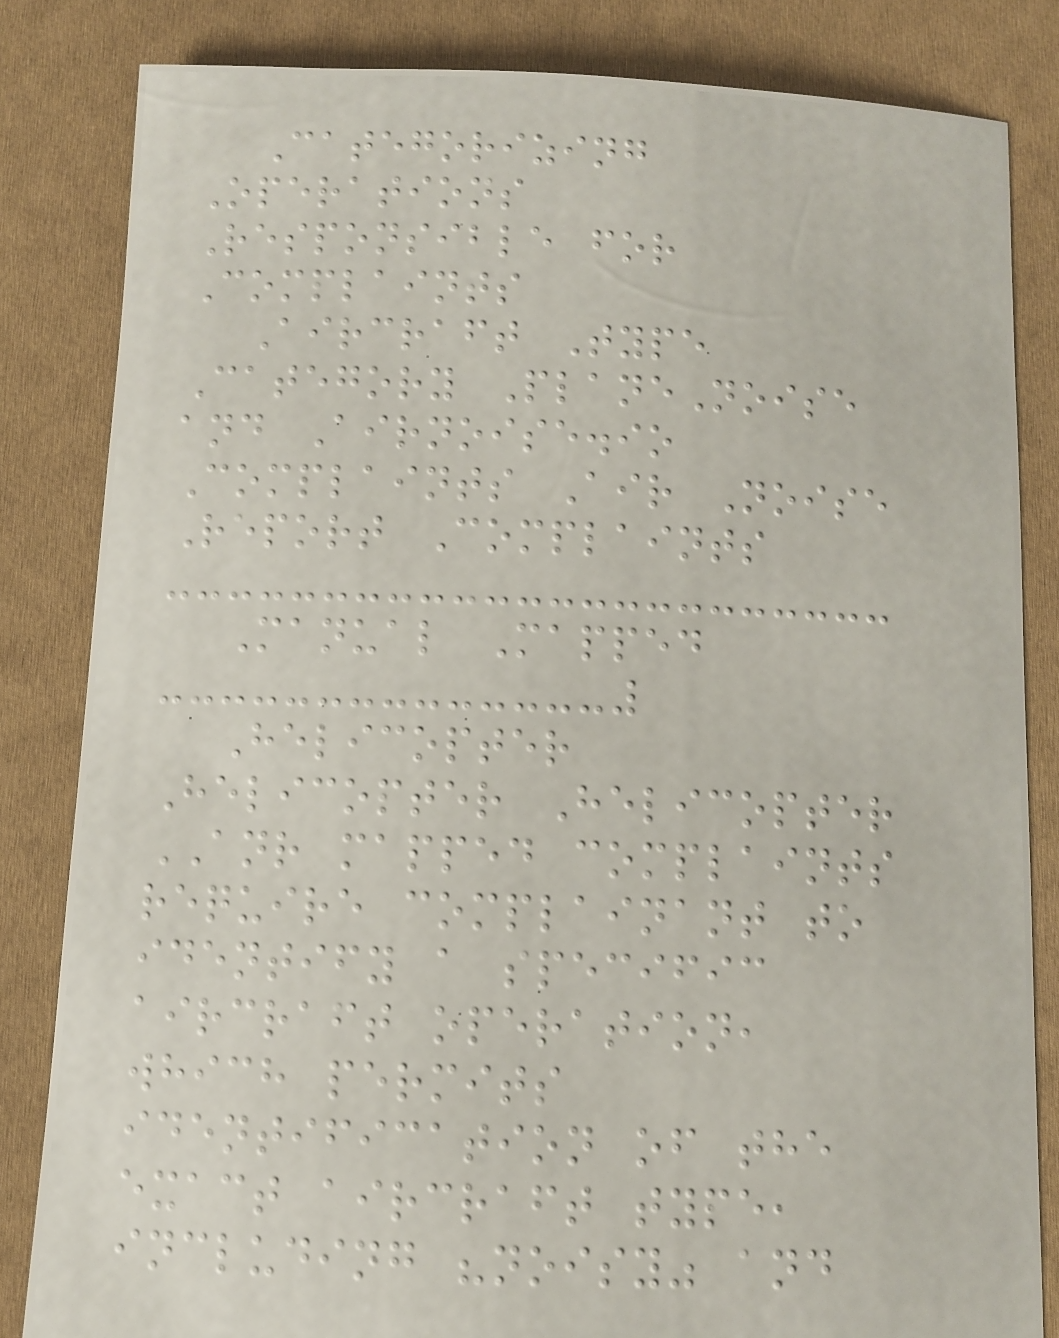Categorizing
Operations
Responsible for
Complaints
Aircraft Type
Category PlaneNoise
and Airnoise.io
Complaints Air Noise
Report Complaints
Manual Mapped
Helicopter
Helicopter Helicopter
ANR mapped complaints
require complainant to
identify a specific
aircraft operation,
which permits
identification of the
exact aircraft type,
including "noisy" and
